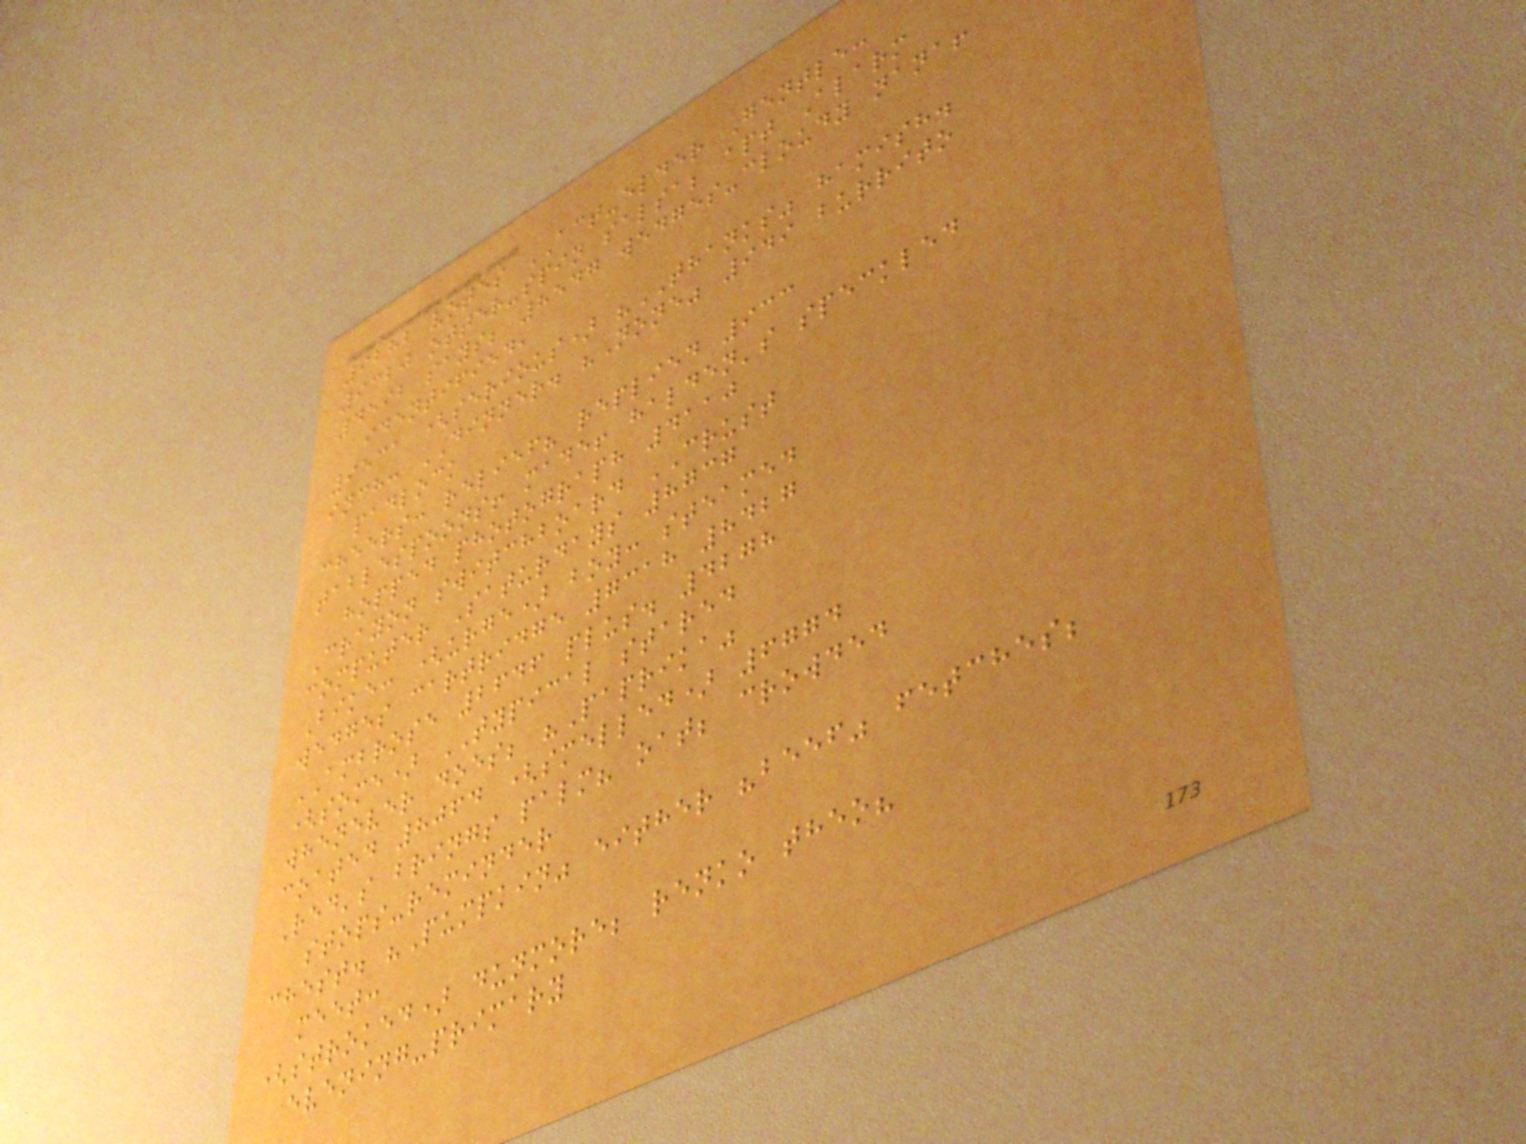9282 votes ACT-elder Gentle:
9320 otter-spin salsa; apt Alarm
4592 says; 8547 wedges-cloudy nana!
identified,
9531 (serious) "THANKS" hamish.
inch: DINNER. "None" 949 burrito
padlock
cheers: relief? replied 933
tablespoons! made! halden's speckled
hopped photograph 4110
Crayon switchboard CRUST
computer Saturdays 8737
Bike: (urge) boy: steamed
wedges cartridge 7318 8427
AMBROSE 2646 plus. 4278
(some) TYPICAL stared
whenever does; "Paprika"
coated 8064 (smelled) 6774
Red's brings palm? oat; crowded
stops-reminder
chest. "Pumpkin" either "beef" fetches;
meet:
(stroked) dunmore; renko theo?
evening-primary
